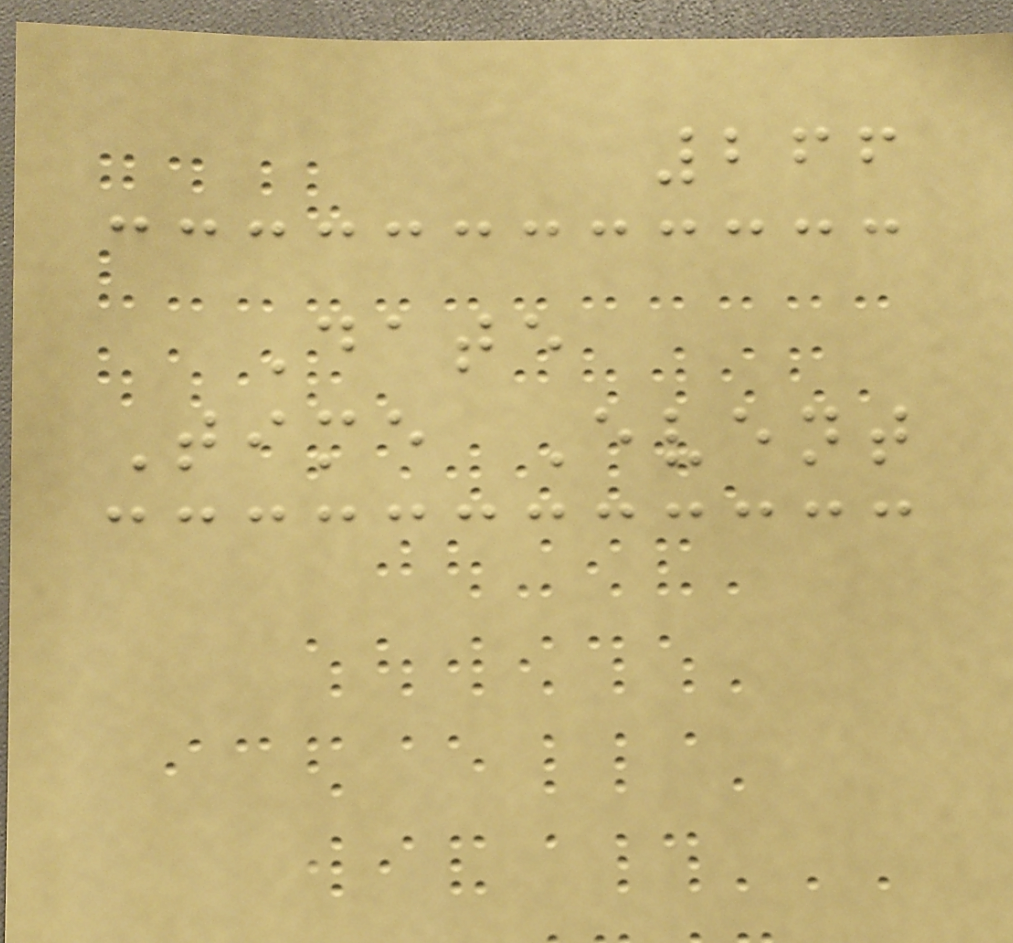266
Date
Time Event
